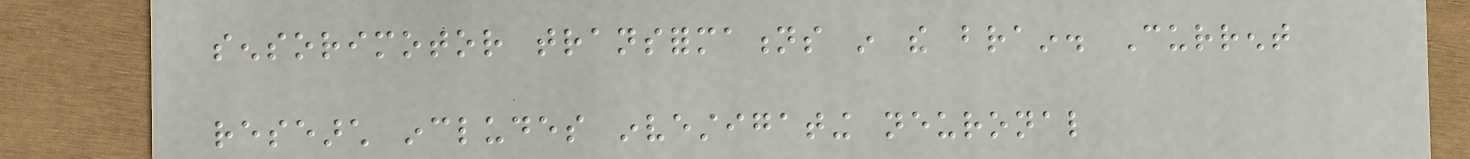sensorimotor transformations in the brain. Current
research includes investigating neuronal
